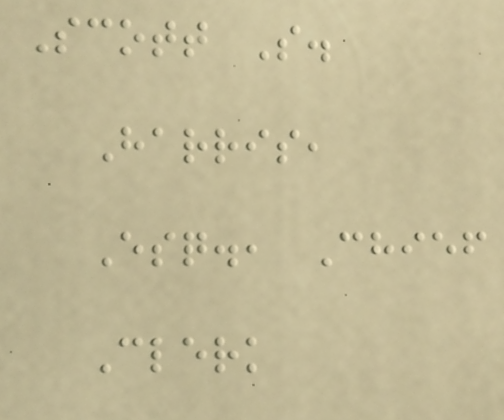Scott S.
Harris,
Esq., Chief
Clerk
